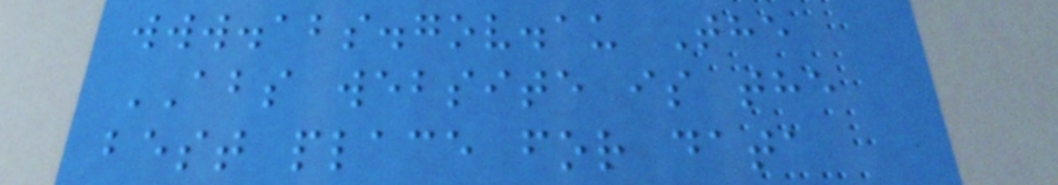www.abs.gov.au The
ABS website is the
best place for data
